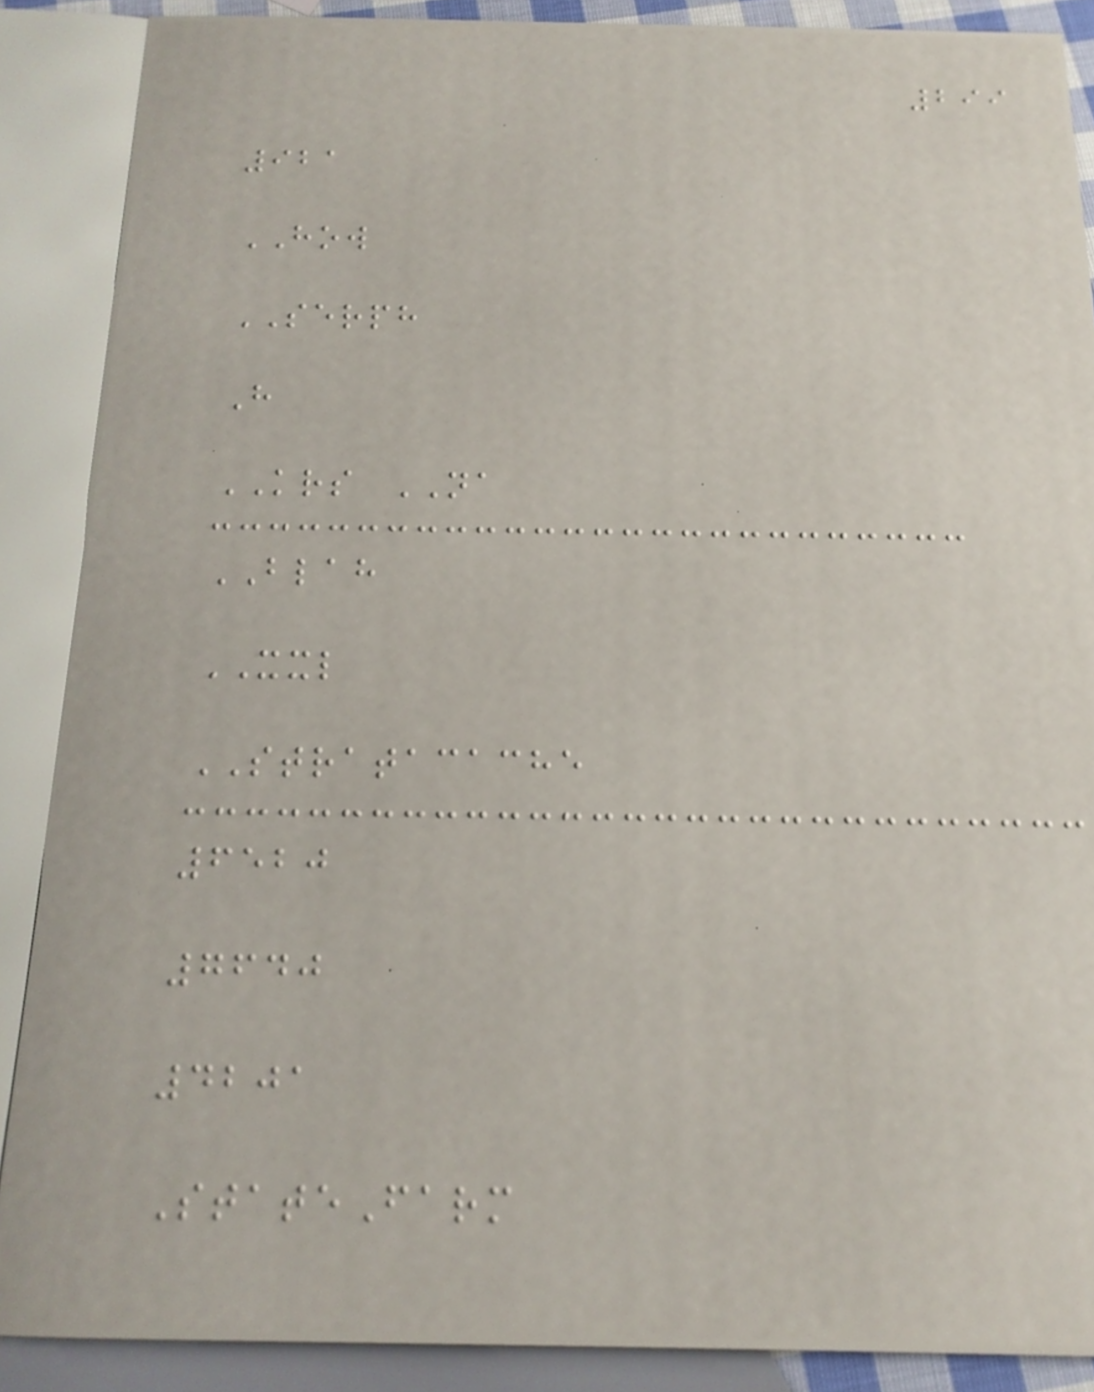299
921
HOW
SERPH
H
KRS NA
BLAH
XXL
STRATACACHE
6520
7640
4201
StateFarm
